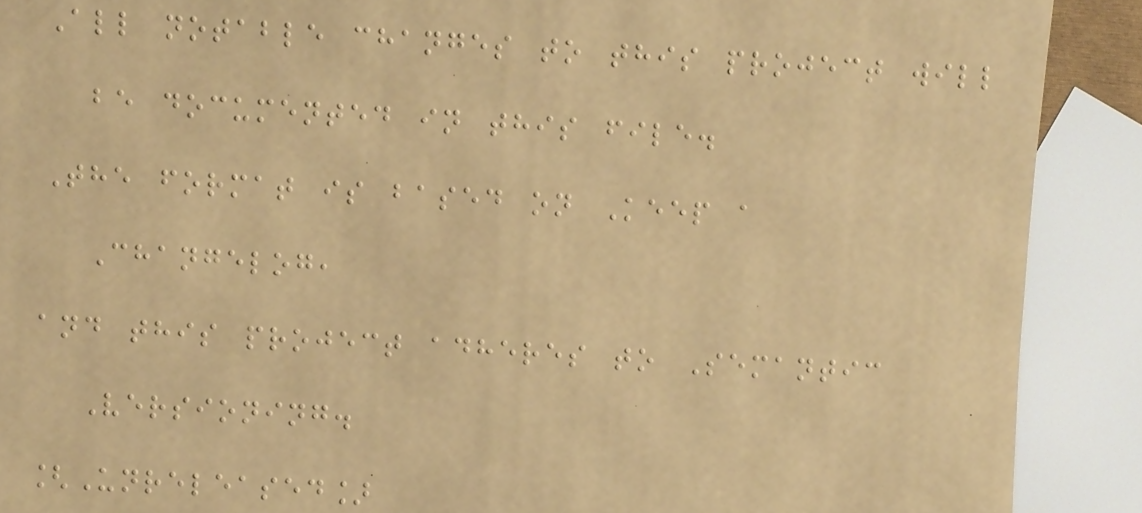All notable changes to this project will
be documented in this file.
The format is based on Keep a
Changelog,
and this project adheres to Semantic
Versioning.
[Unreleased]
